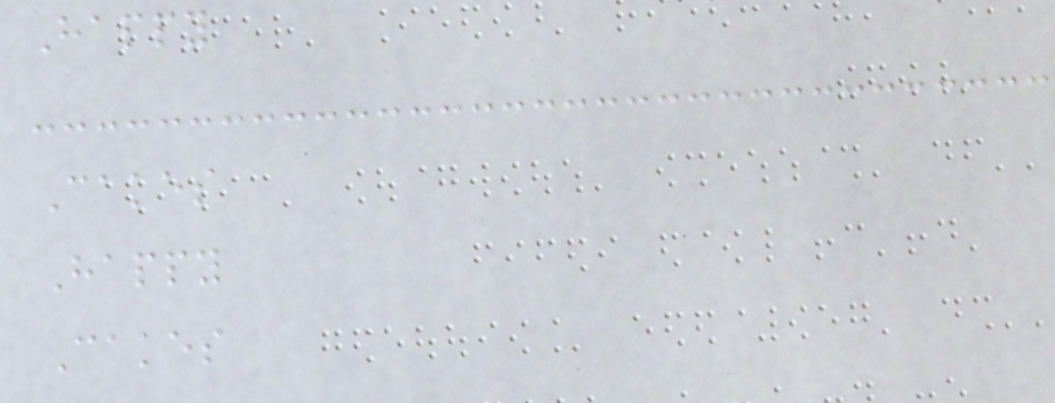Happy
Cakes
Happy
Cakes
